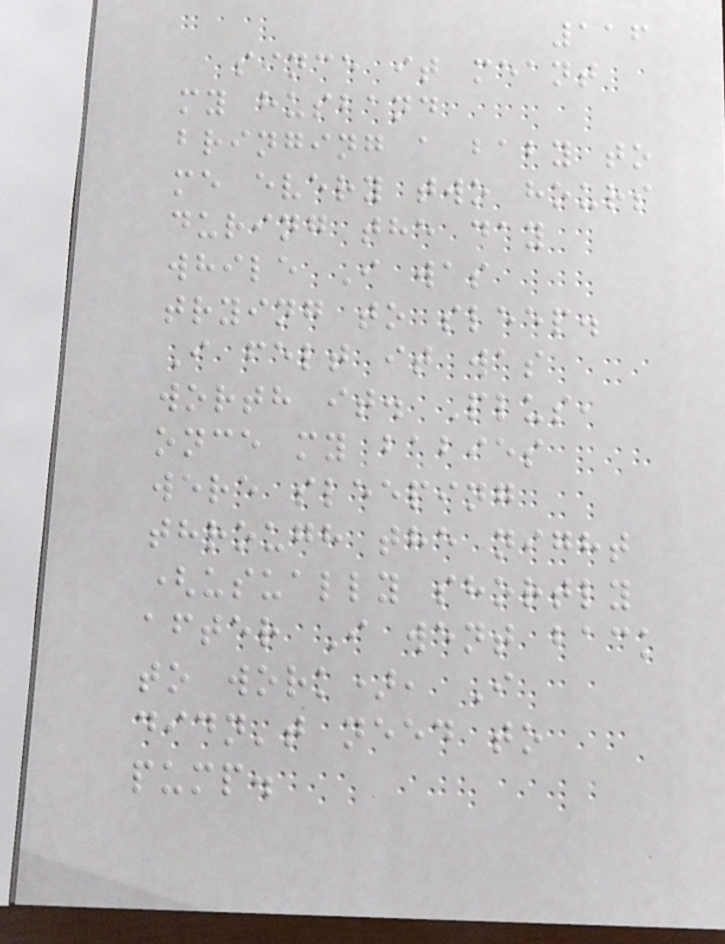116
since it meant
my husband
bringing a baby to
me every two hours
during the day
while I was
trying to sleep.
I felt it was
worth it. Plus,
once my babies
were sleeping
through the night
(usually shortly
after I went back
to work), I
didn't need to
pump.
